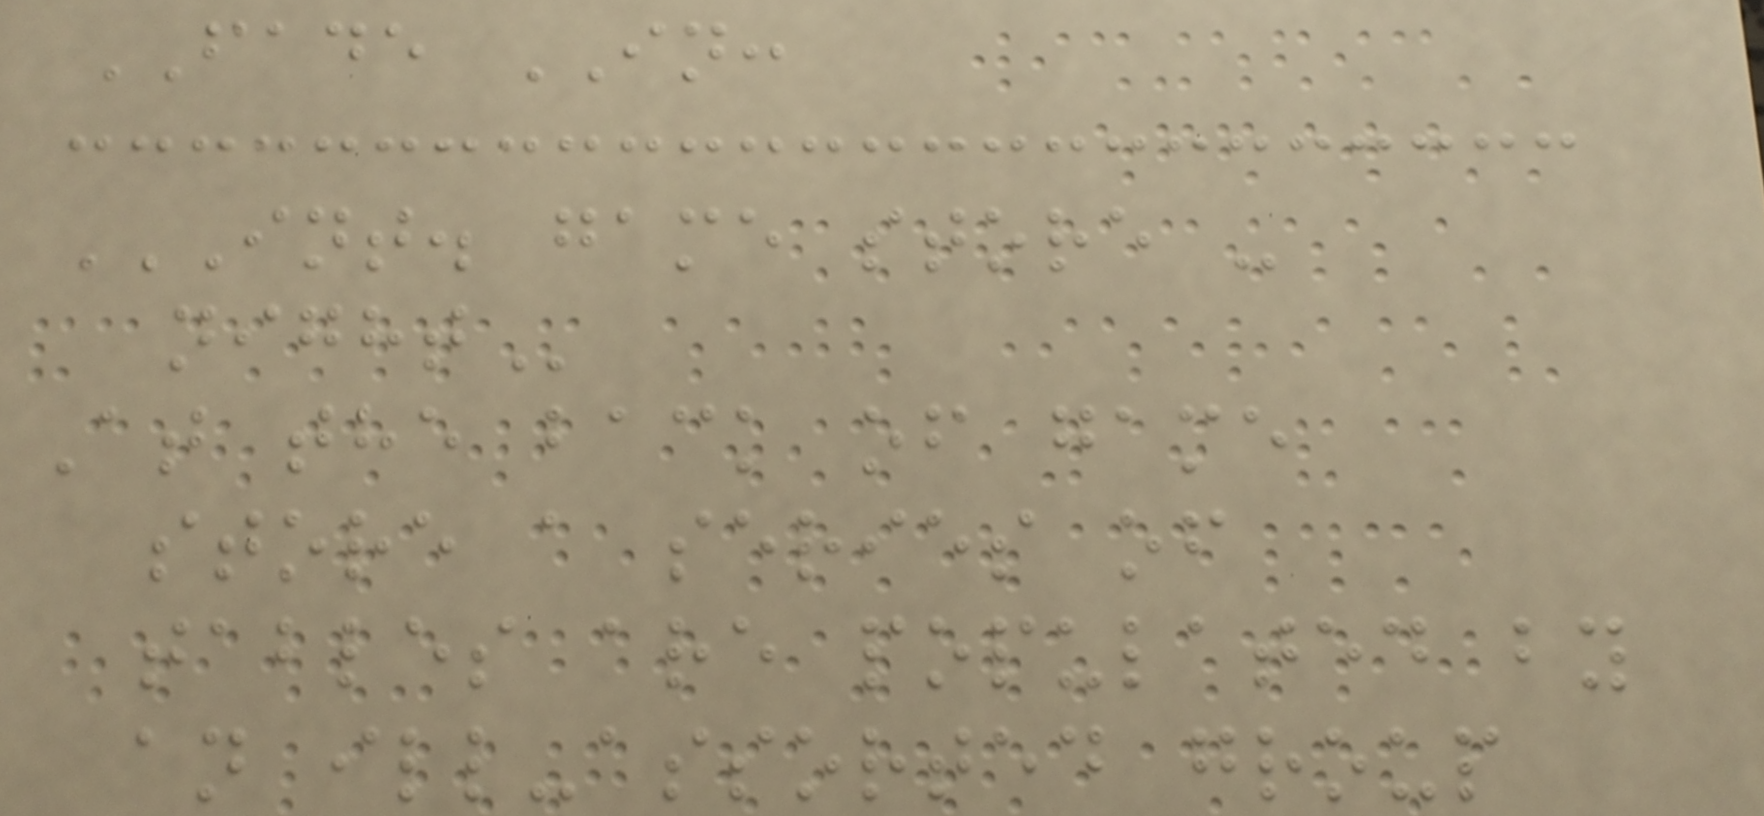FADE IN:
INT. GAME STORE -
NIGHT
At the back of game
store a series of
tables are populated by
an ill-assorted group
